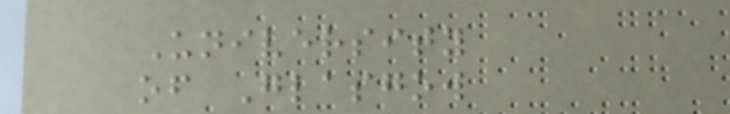University
of Glasgow
